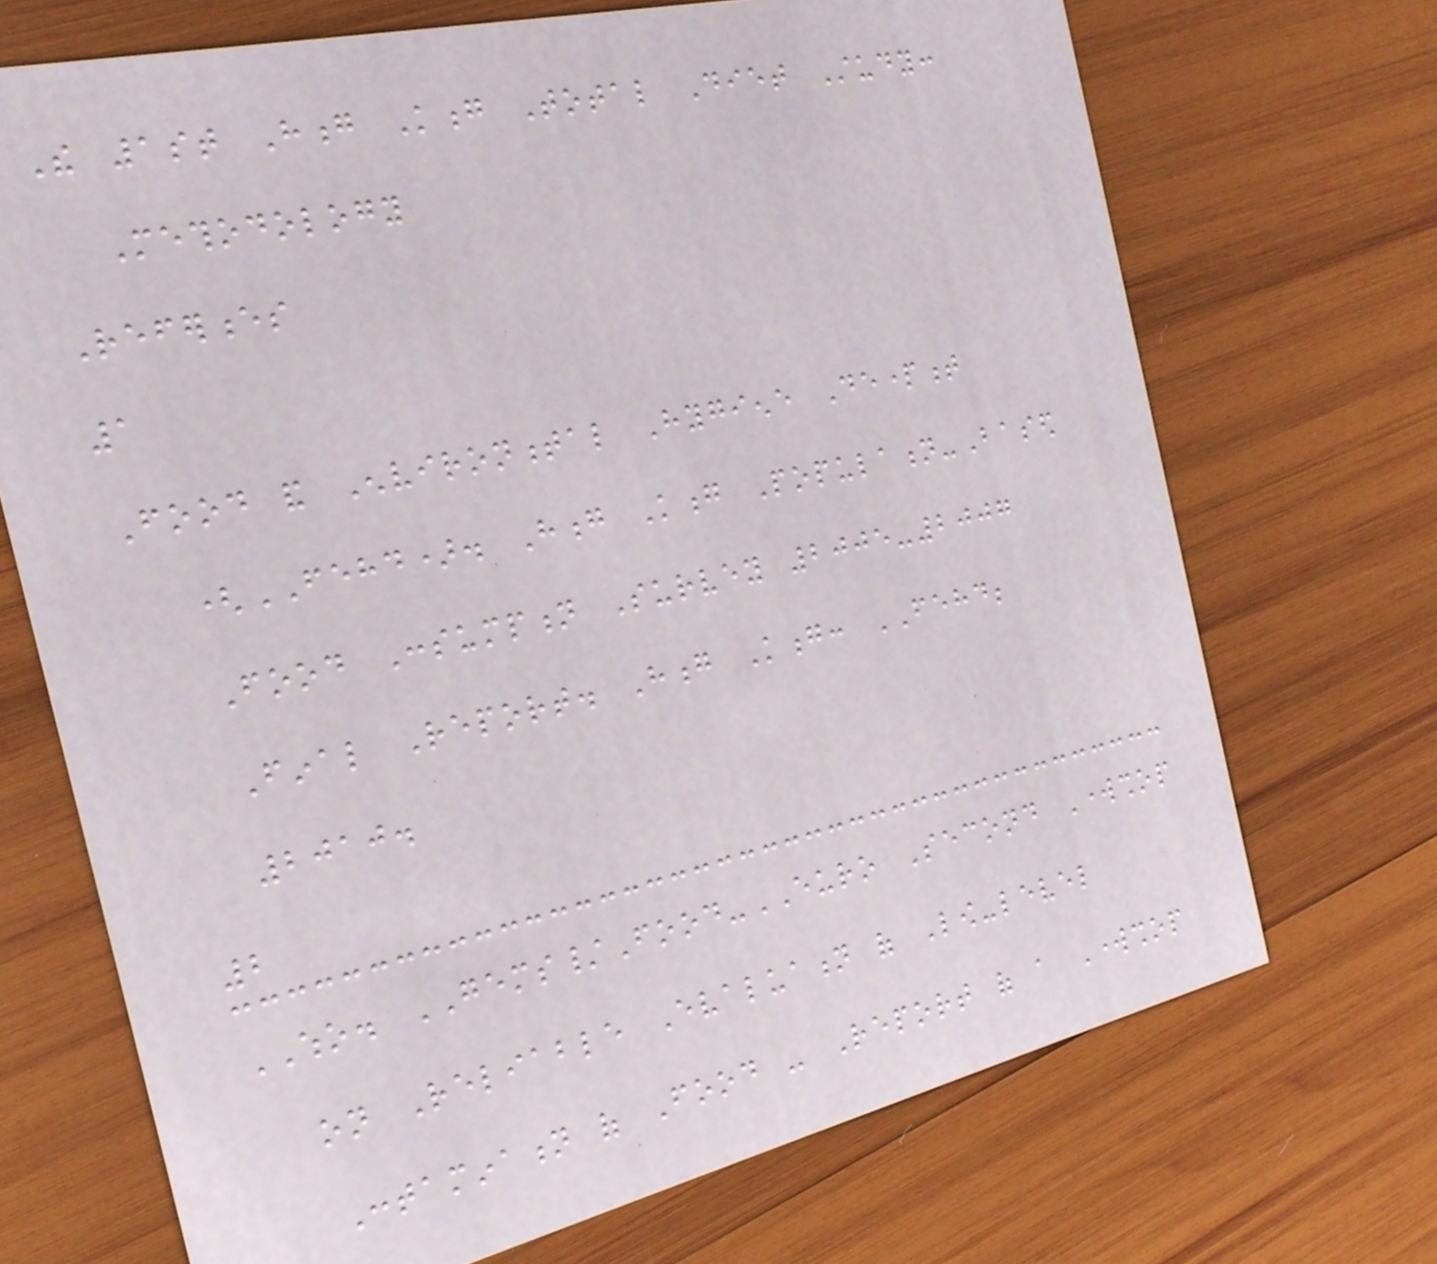The 1st Hong Kong Total Diet Study:
Methodology
References
1
Food and Environmental Hygiene Department
(FEHD). Hong Kong Population-Based
Food Consumption Survey 2005-2007
Final Report. Hong Kong: FEHD;
2010.
2
WHO. GEMS/Food-EURO Second Workshop
on Reliable Evaluation of Low-level
Contamination of Food - Report of a Workshop
